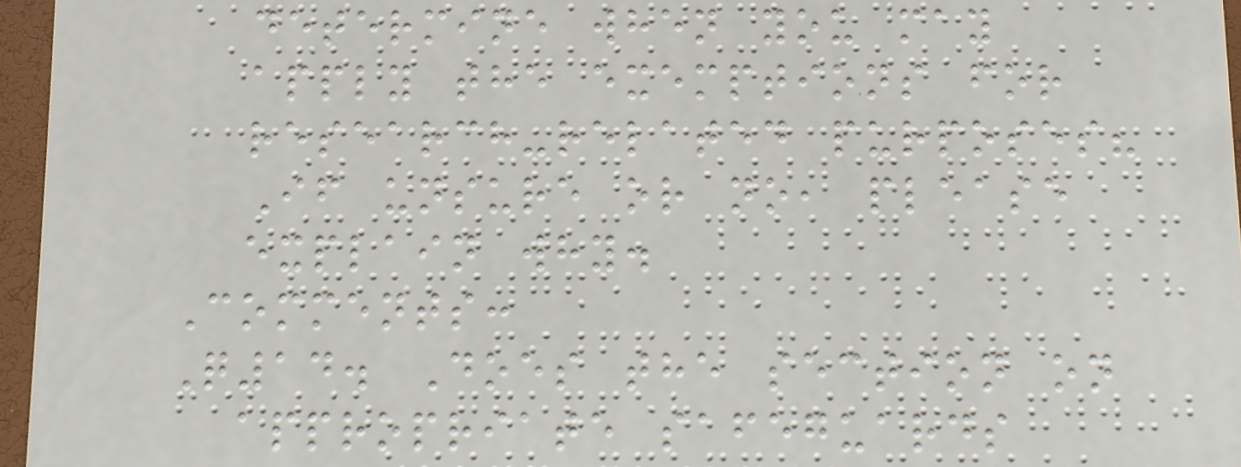determine when you may
apply the exemptions for
research-related purposes?
If unsure or no, please
explain why.
Comments:
Q14. Does the section on
appropriate safeguards
